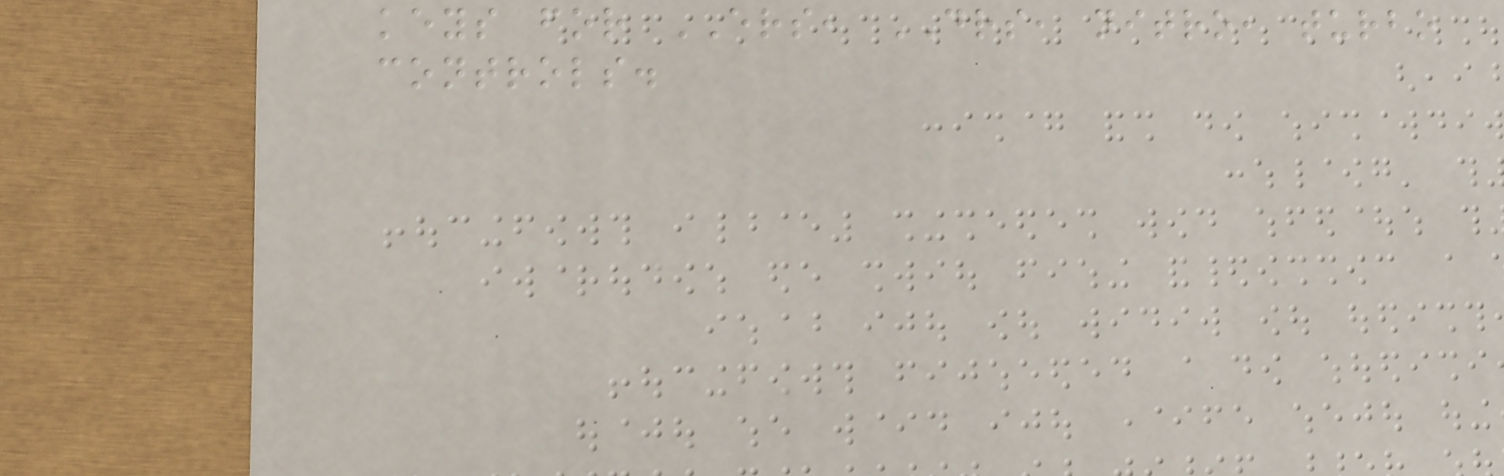keys for ERS, DRS, nitro, turbo
controls.
